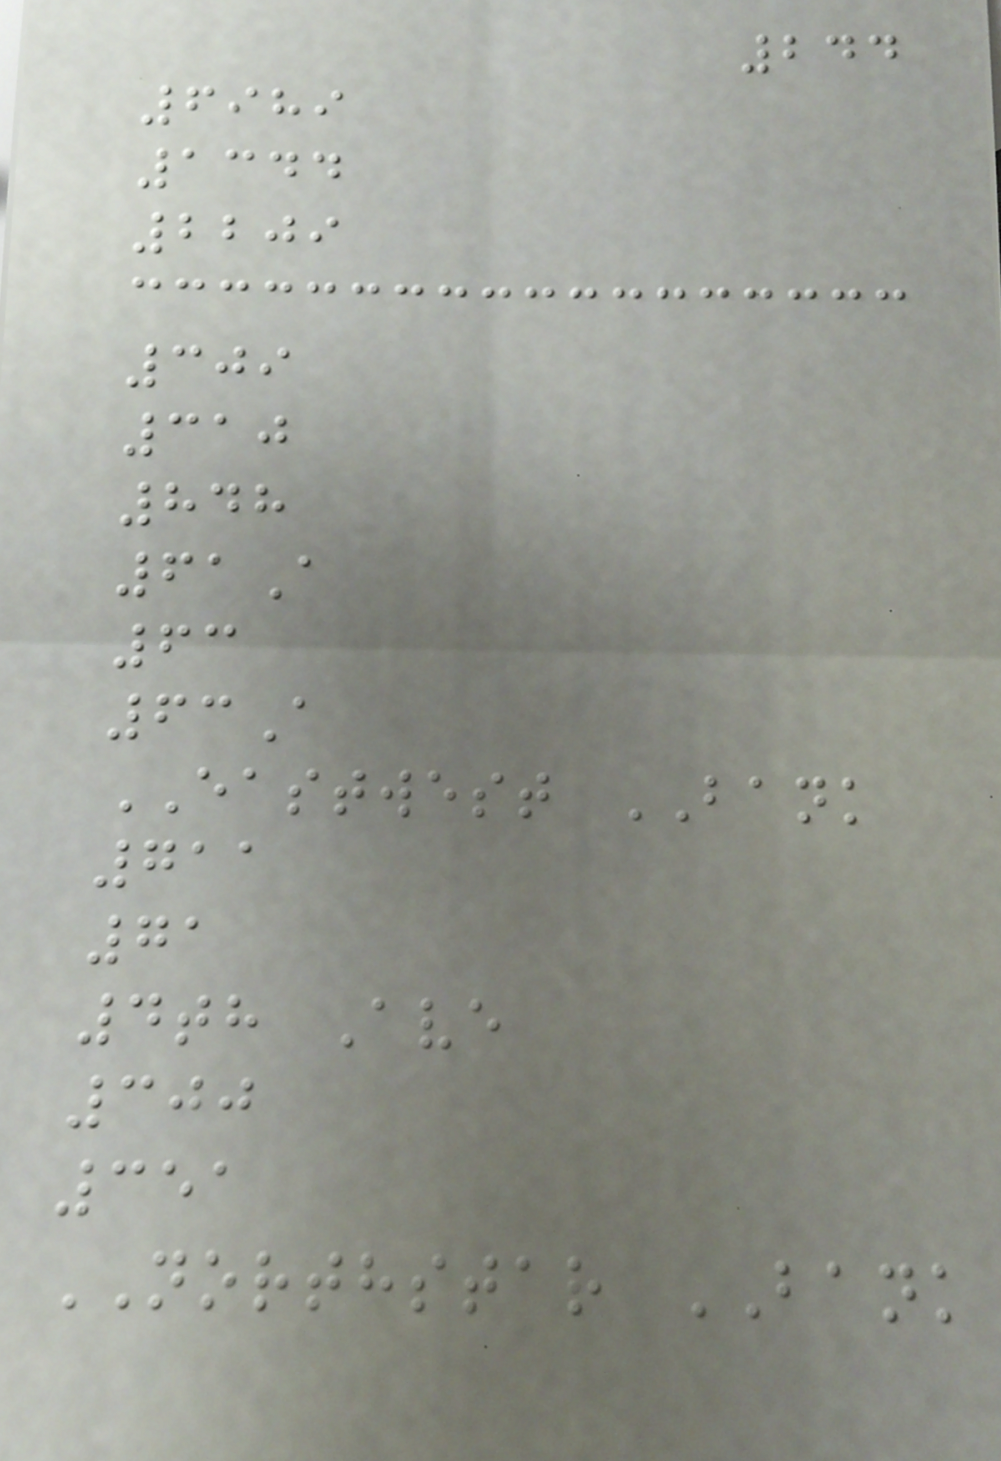244
6989
1344
2209
309
310
848
61A
63
63A
EASTWEST BANK
711
71
4th Ave
300
351
NORTHSTAR BANK
